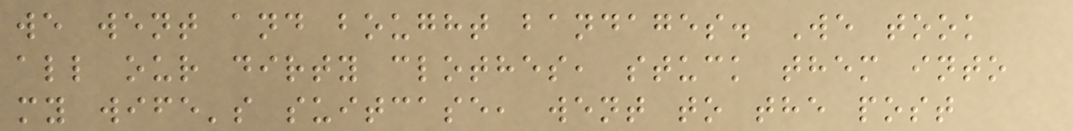we went and bought bandages. We took
all our dirty clothes, stuck them into
my wife's suitcase, went to the post
